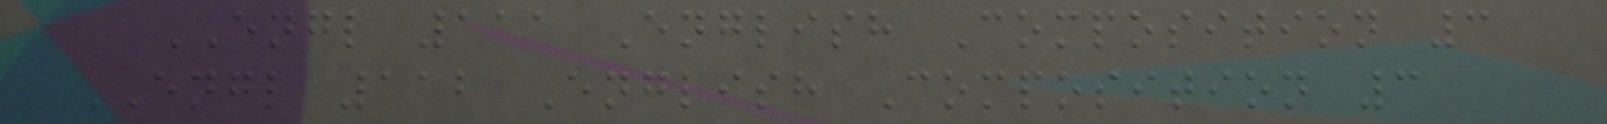ENGL 111 English Composition 3
ENGL 112 English Composition 3
